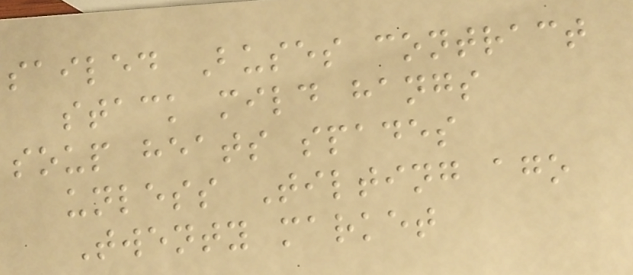sailed Buses contract
stack mild hangs
soup heats spades
unless Tilting ago
Twenty market
